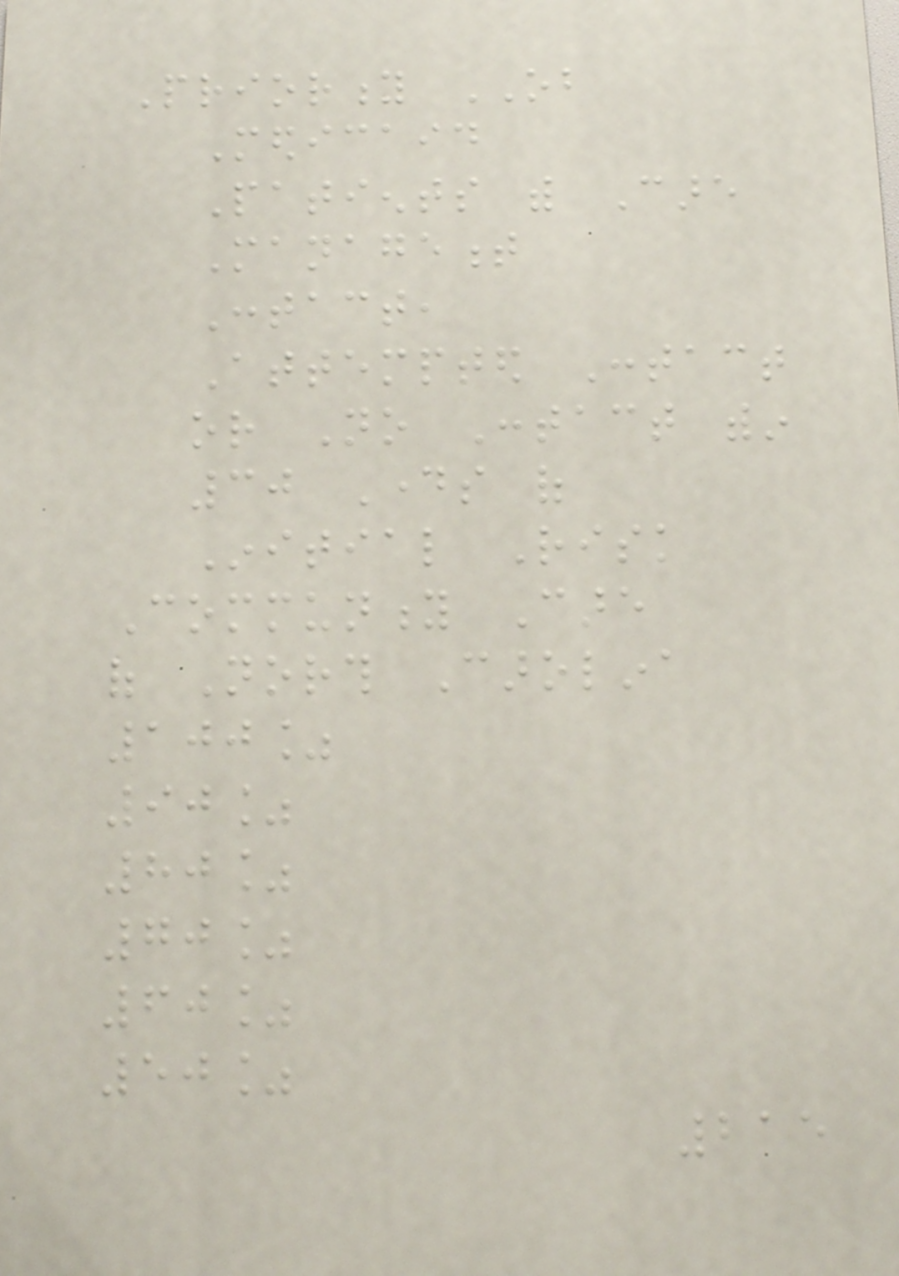Priority OB
Medicaid
Patients with Care
Management
Contact,
Attempted Contact
or No Contact within
30 Days of
Initial Risk
Community Care
of North Carolina
100%
90%
80%
70%
60%
50%
215
